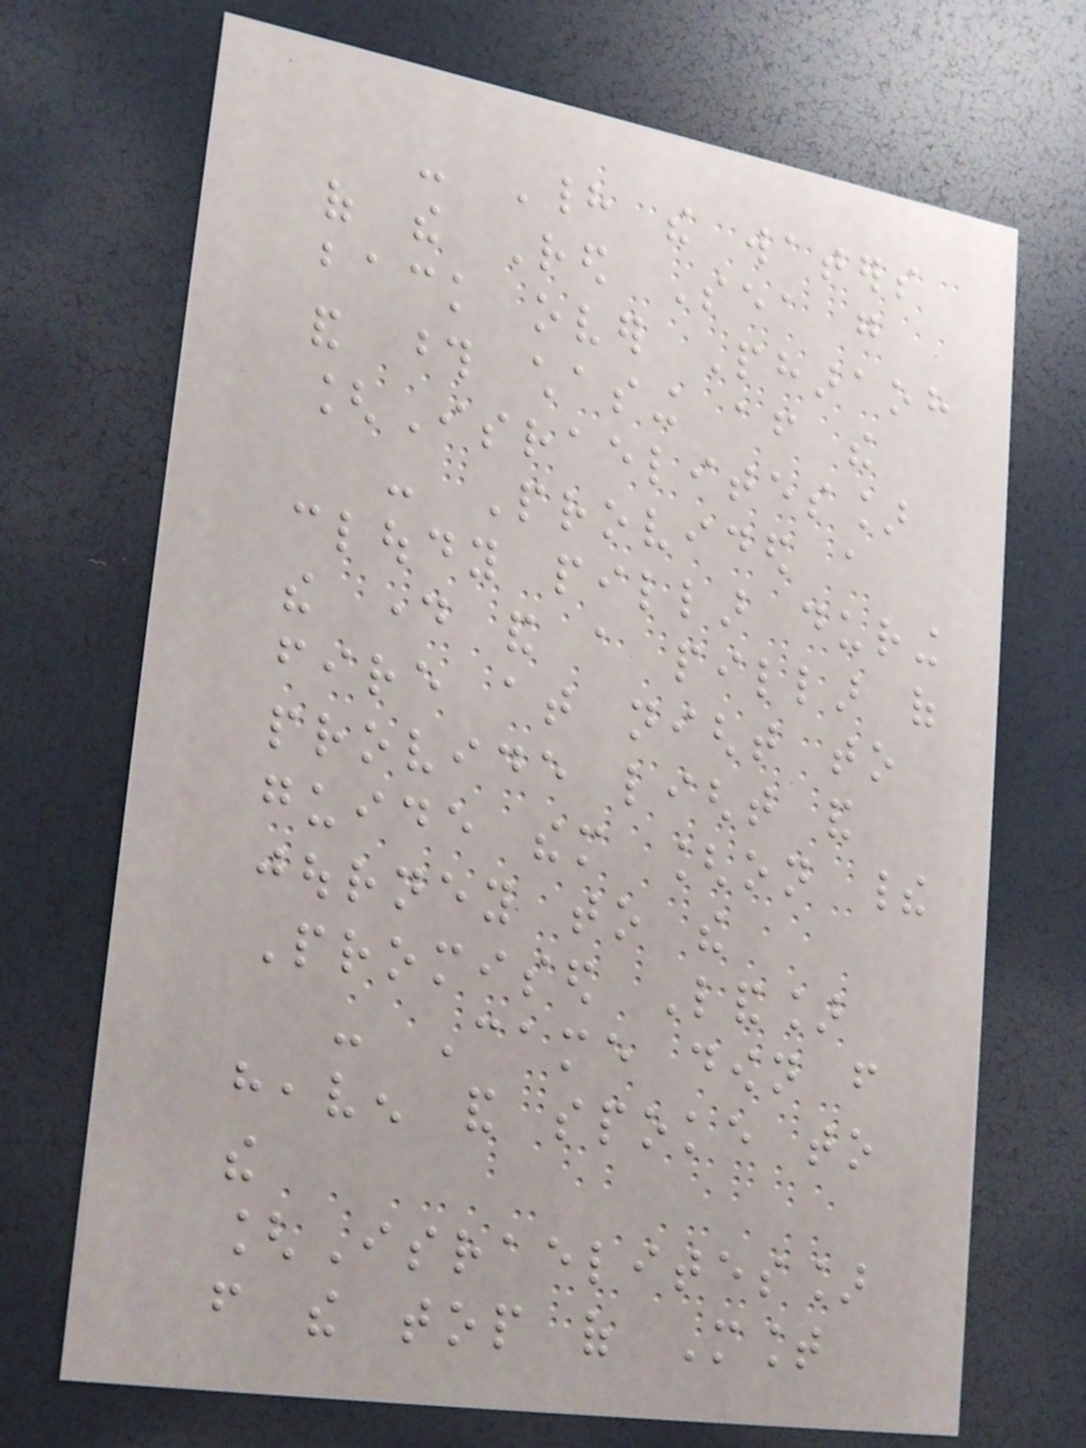- Had the waters
of the Red Sea go
back over Pharaoh
and those chasing after the
[Israelites]
- Provided a
cloudy pillar during
the day and a pillar of
fire at night to
provide light and
guide them [on their
journey to the
Promised Land]
- Came down from
heaven and spoke to
the
[Israelites]
from the top of Mount
